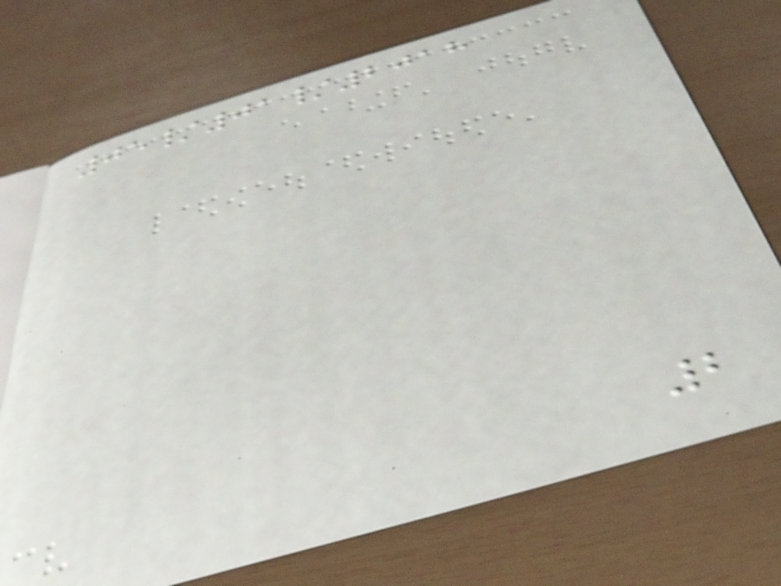05/01/2018
2
